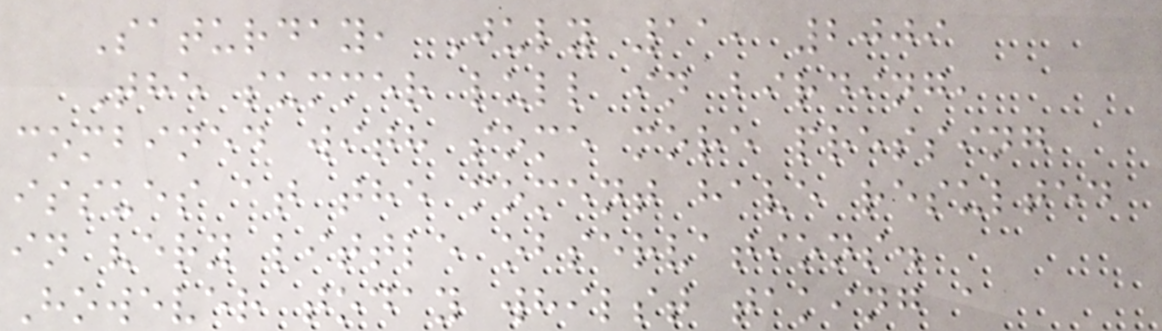Saturday, July 11, 2009
The summer lull in birding,
combined with some more pressing
issues at the moment have resulted
in very little observations.
However today whilst taking a
